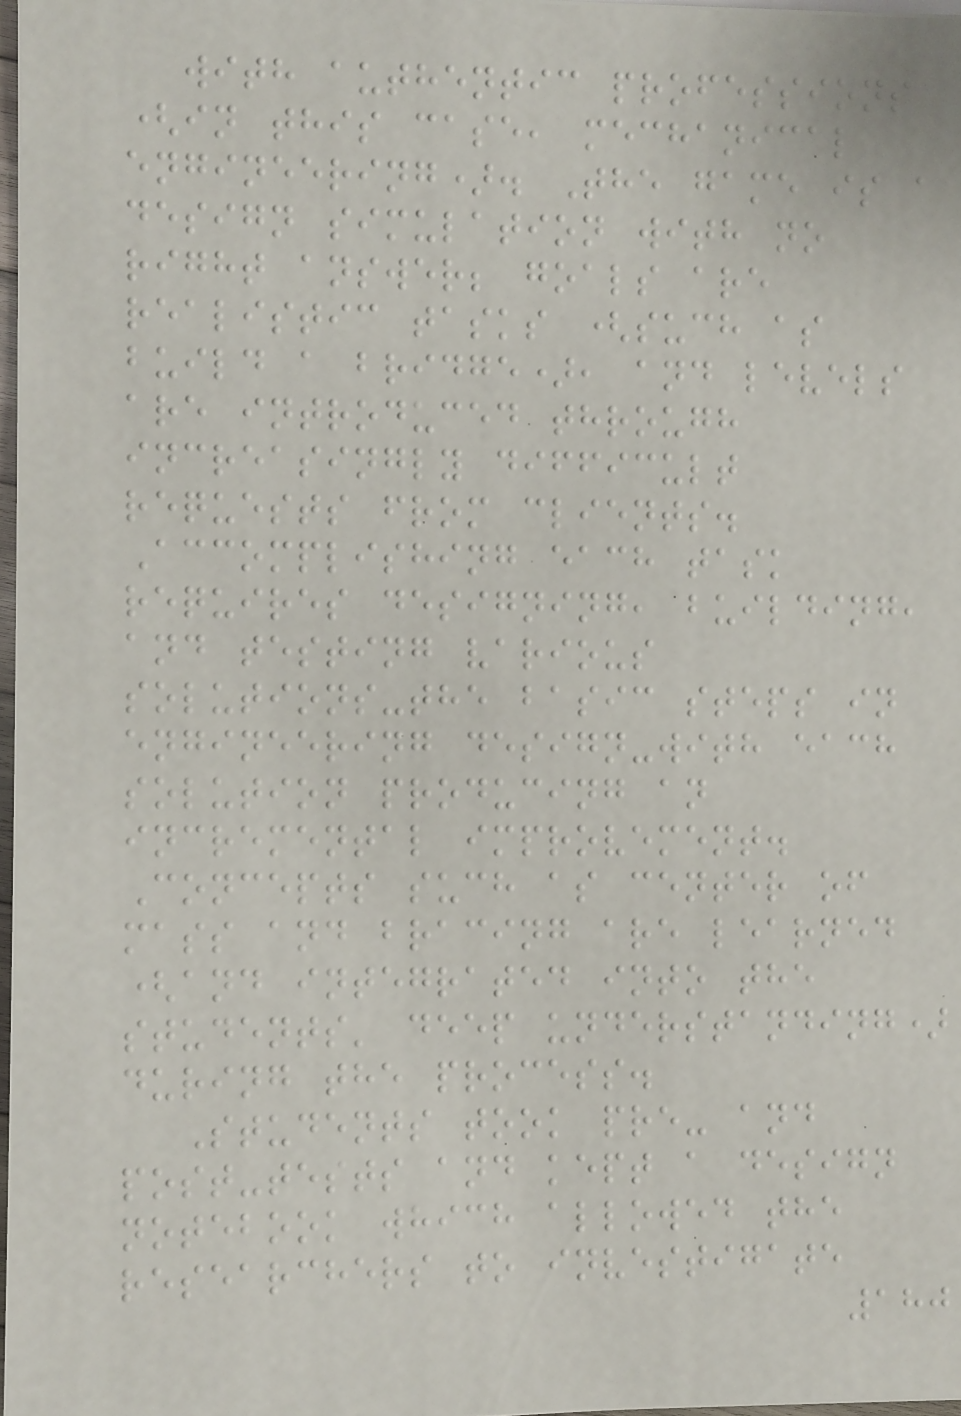with authentic professions
(in this case, mechanical
engineering). The game is a
design simulation with no
right answer; goals are
realistic tasks (such as
build a bridge), and levels
are introduced through
increasingly difficult
requests from clients.
Accomplishing each task
requires designing, building,
and testing various
solutions-the basic steps in
engineering design-with each
solution producing an
incremental improvement.
Concepts such as center of
mass and bracing are learned
(and integrated into the
students' deep understanding)
during the process.
Students took pre- and
post-tests and kept a design
notebook which allowed the
researchers to investigate
180
